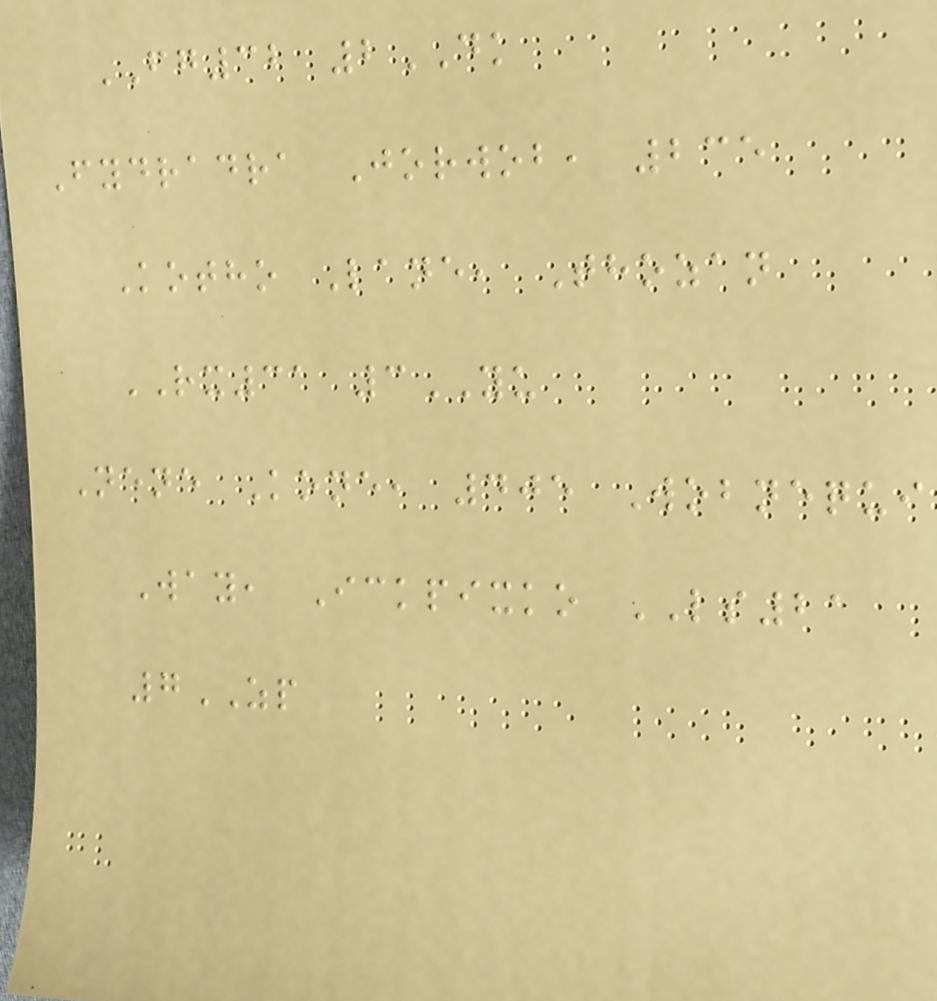FG32 2DK
Fydradra Jorwob, 235
Kotho Lane, Thozan
RX31 3YU
Nene Kone, 405 Wobnequi
Way, Ickpixko LS21
7ZP
